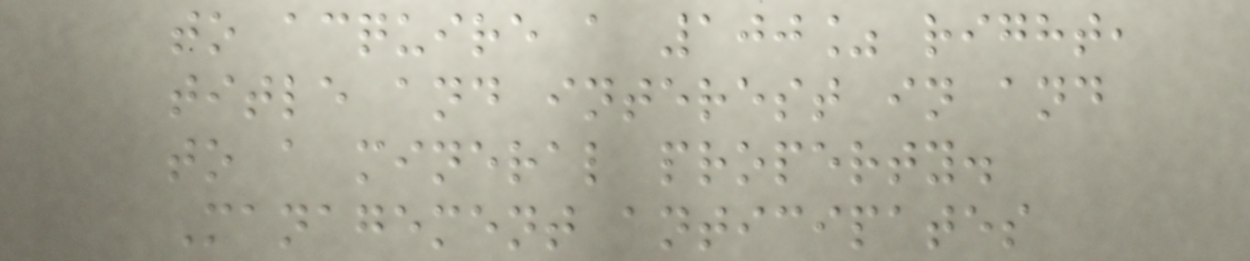to acquire a 100% right,
title and interest in and
to a mineral property.
Management anticipates
